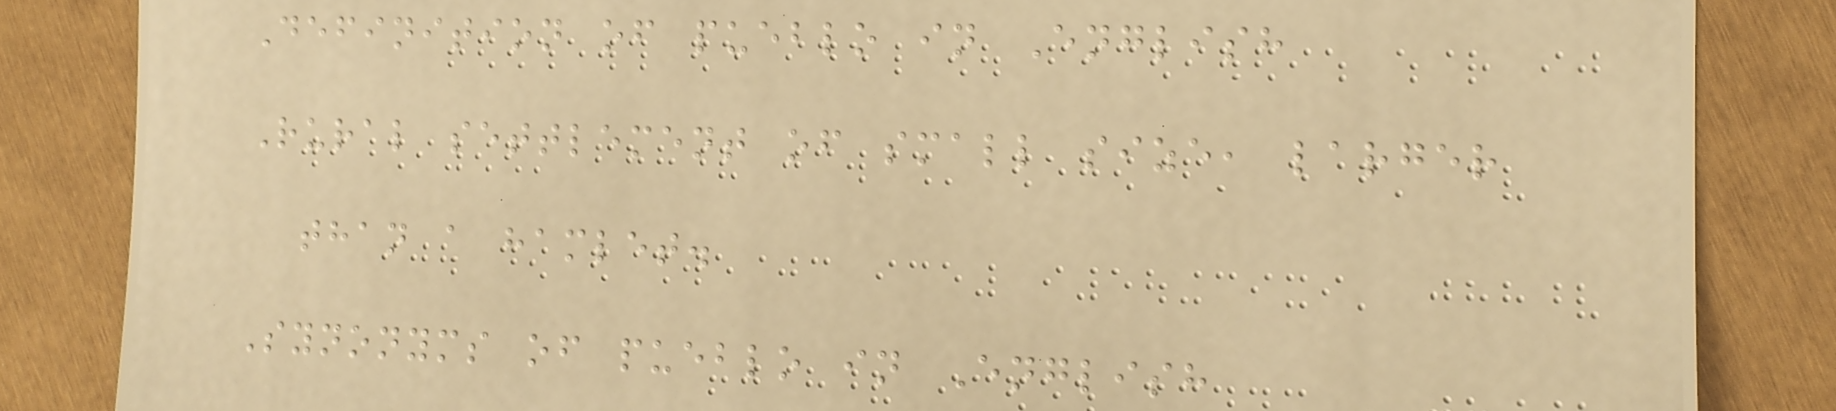Definition of pueblo in English
Rural settlement of small size, larger
than a hamlet.
Synonyms of pueblo in English
